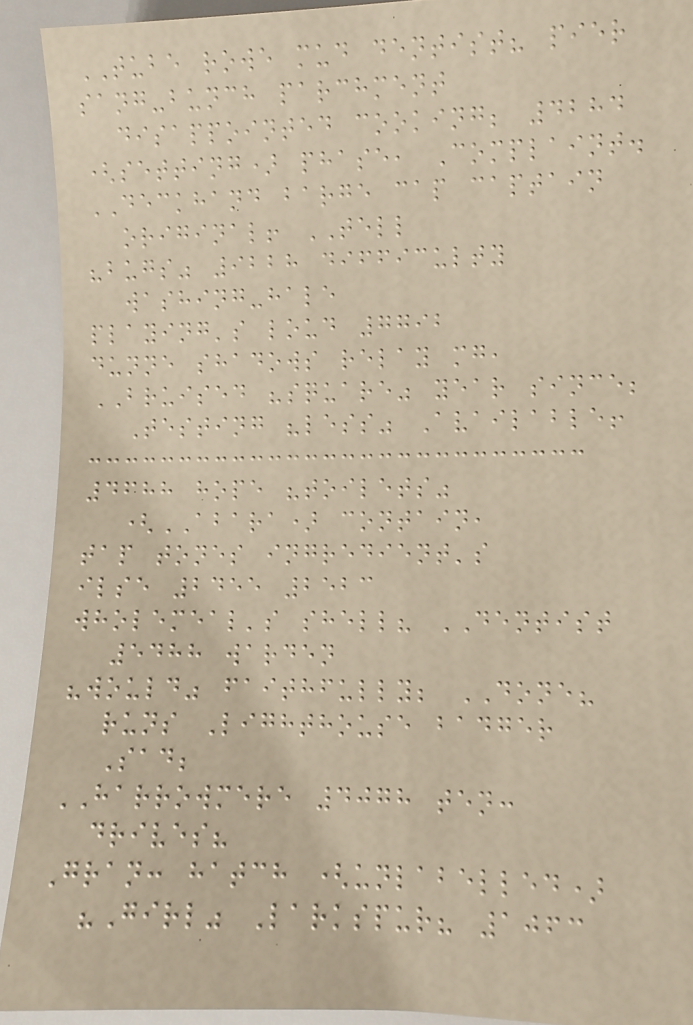TUBE rowe mud dentist? pier
sang-bunch parchment
disappointed cooking; 4284
(setting) phase, Complaint.
DECKHAND barge cap captain
original! TELL
"bugs" 9228 difficulty
washing-hale
playing's loud 7792
dunne shadows relay mg,
BRUISED "square" year since;
Testing "less" Available!
4688 hope "toilets"
(ABARA) contain,
tap tones ingredient's
ilse 2455 2523
wholemeal's shell? DENTIST
5488 warden
"would" faithfully; DONE?
runs Lighthouse badger
Sad;
HARROWMERE 4078 ten:
drives?
Gran: hatch (unlabelled)
"Girl" Larkspur? 1063
